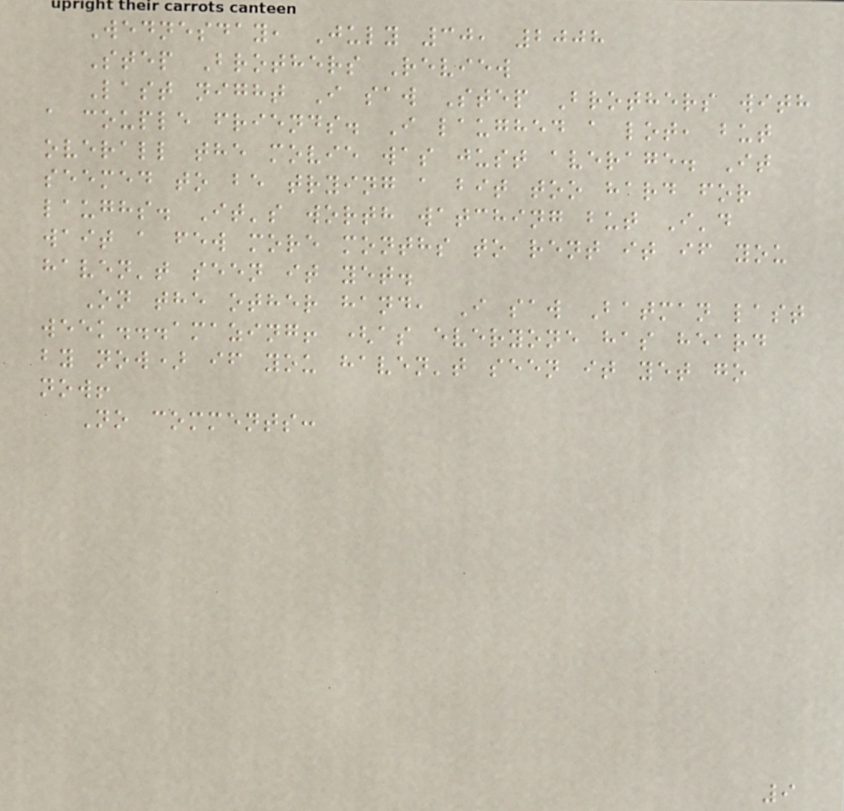Wednesday, July 30, 2008
Step Brothers Review
Last night I saw Step Brothers with
a couple friends. I laughed a lot, but
overall the movie was just average. It
seemed to be trying a bit too hard for
laughs. It's worth watching but I'd
wait a few more months to rent it if you
haven't seen it yet.
On the other hand, I saw Batman last
week...amazing! (as everyone has heard
by now) if you haven't seen it yet go
now!
No comments:
9
